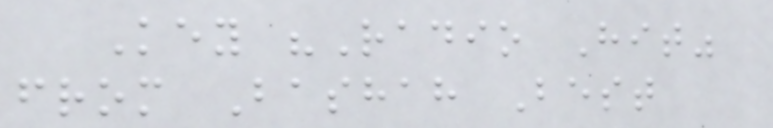Key "Radio Hit"
from Bashah Best
